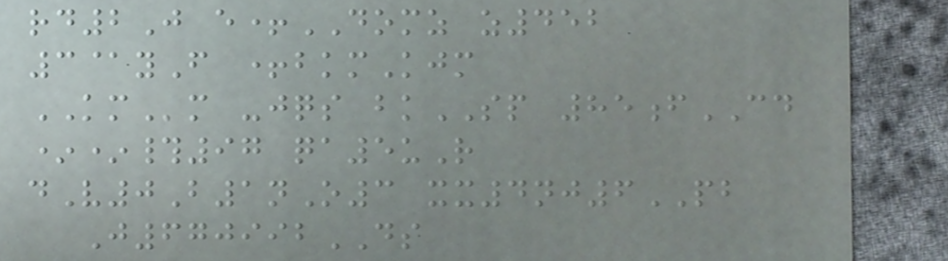rd2J e+DOMZ z452
3@yF +bkmKjm
KMm -jqs bkSP 85fCD
**#97 qa5uR
dV0B1nO3 xx4nj6PB
J670992DS
